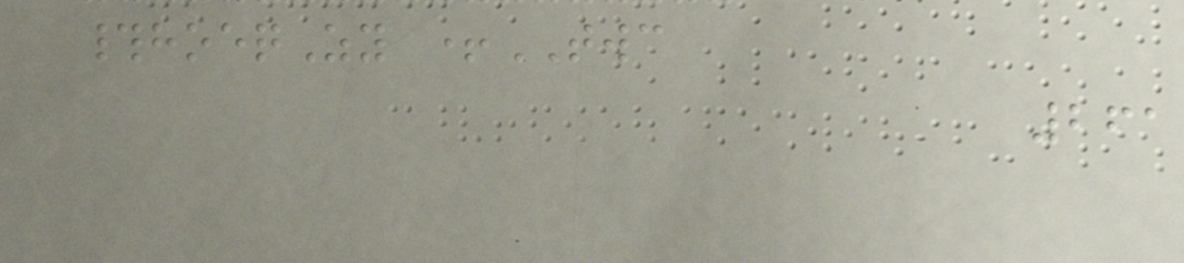#hoeqZy +TWC
261
